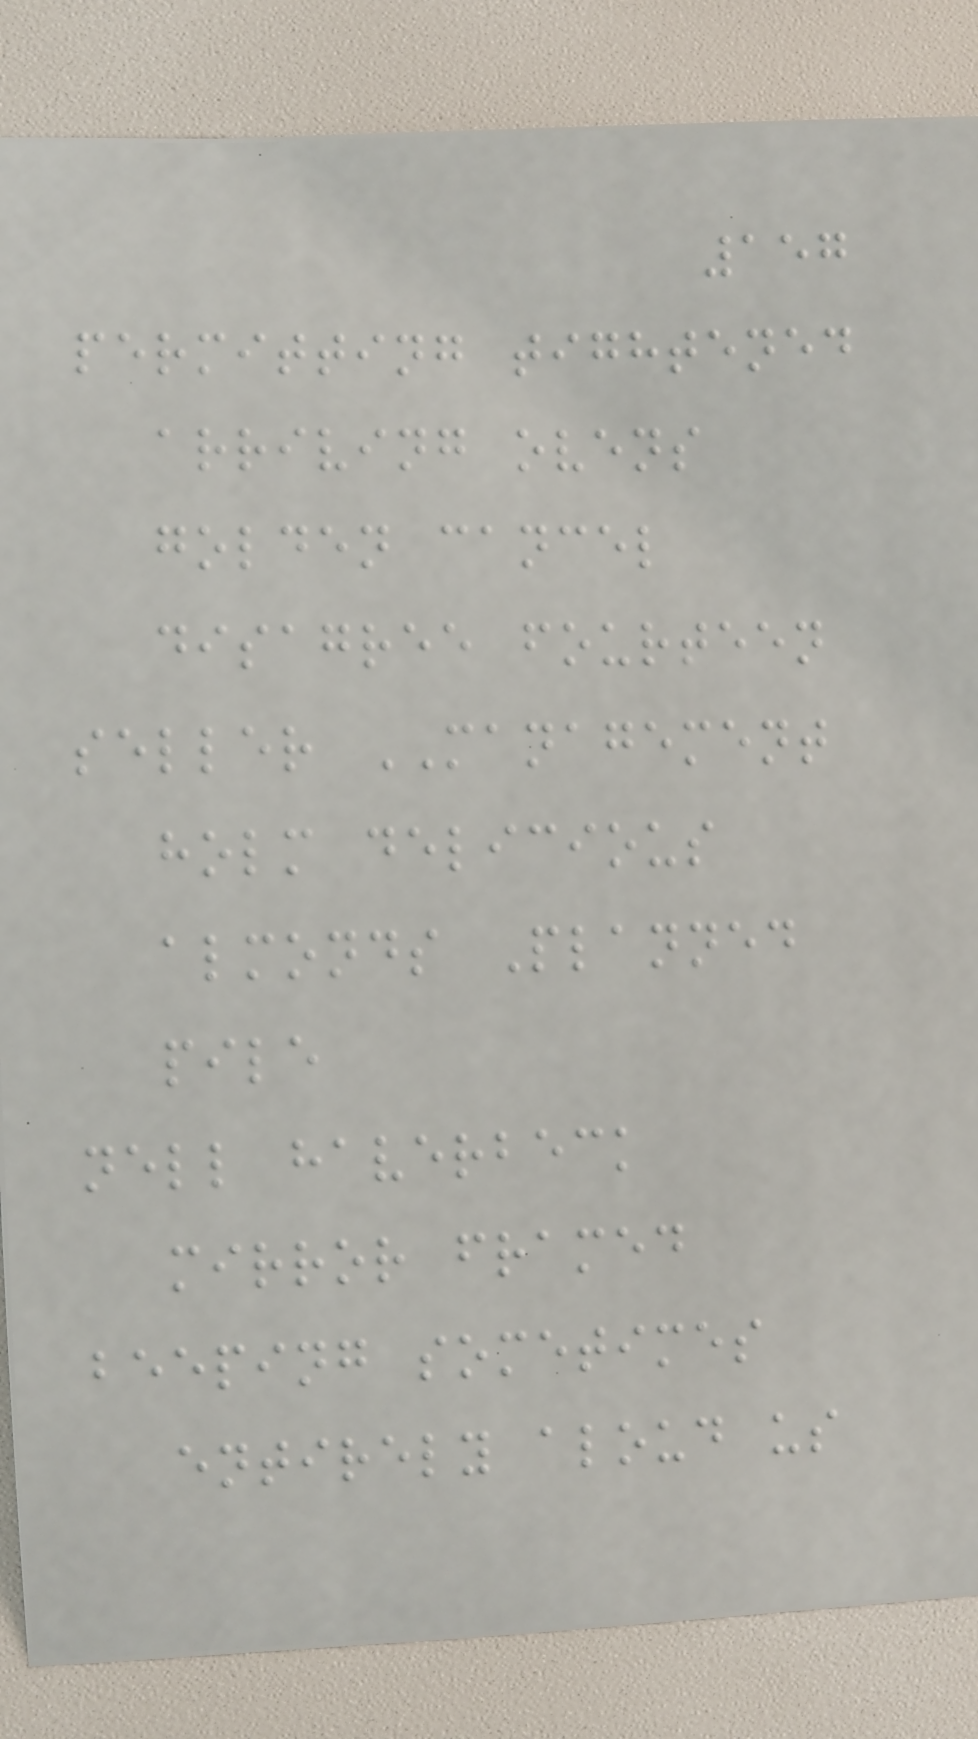157
permitting tightened
arriving ovens
golden cancel
disagree fourteen
seller MANAGEMENT
holm delicious
almonds Planned
pile
nell haverbeck
mirror framed
beeping sometimes
entirely aloud us
